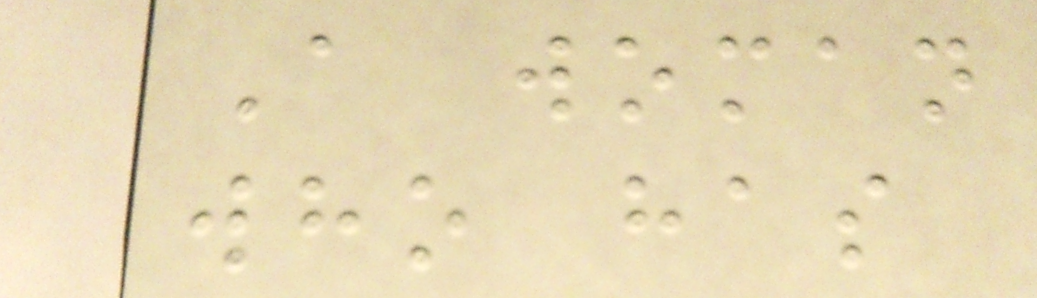A woman
who has
